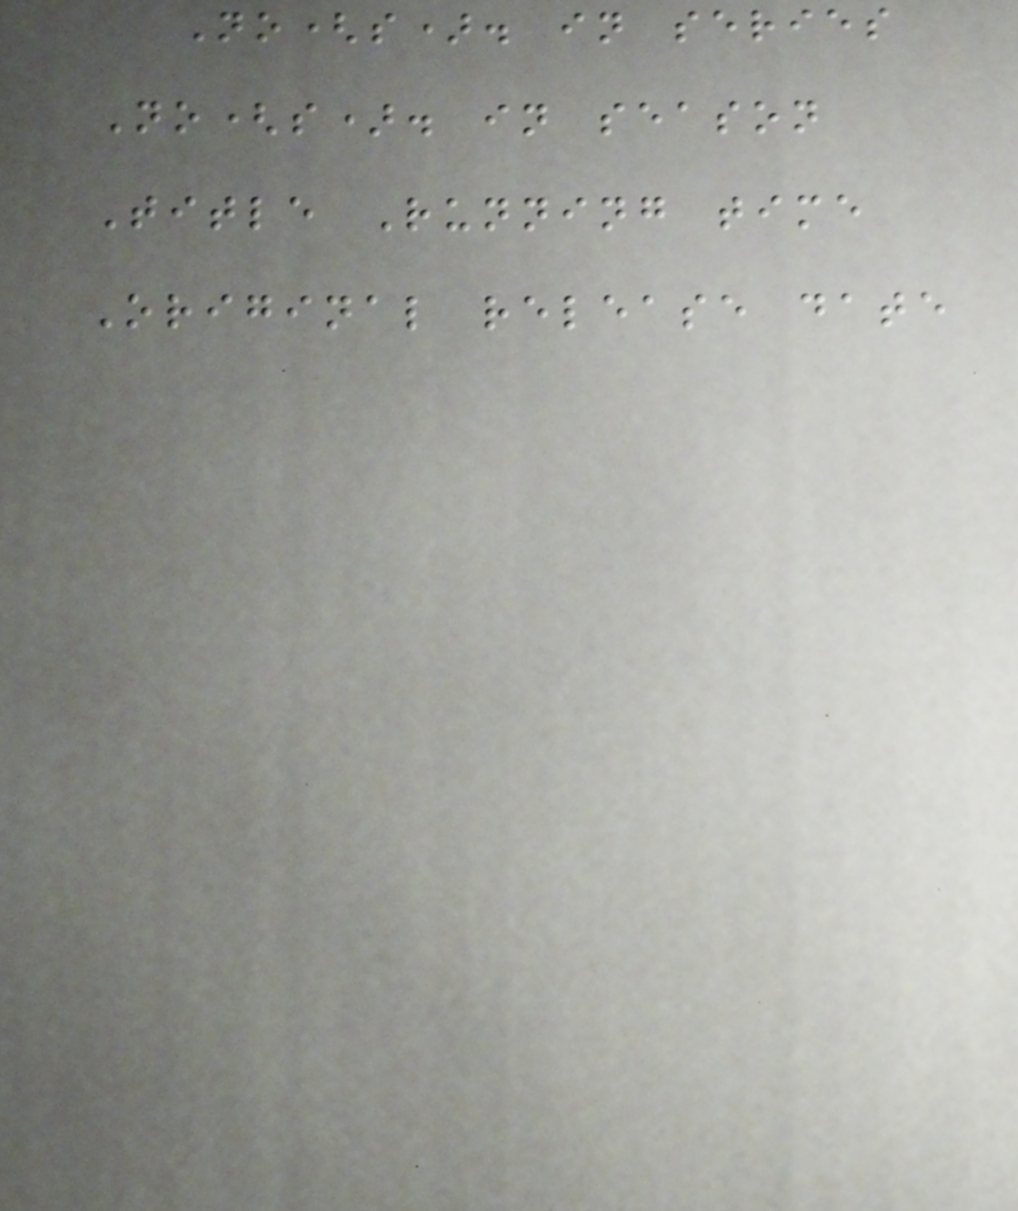No(s). in series
No(s). in season
Title Running time
Original release date
